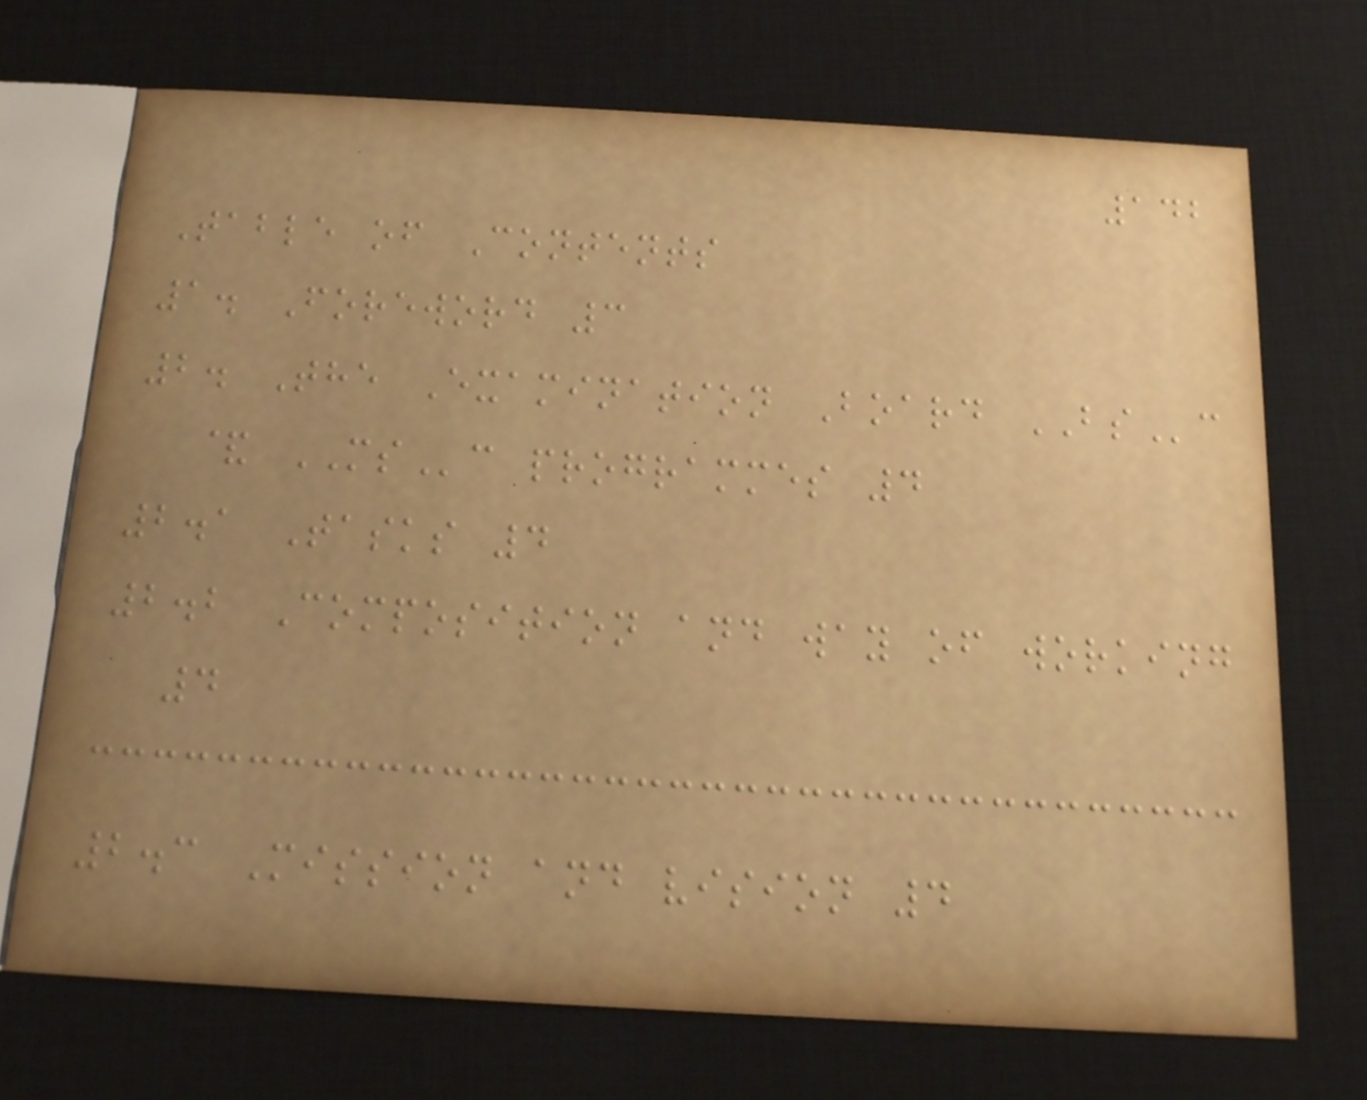142
Table of Contents
1. Foreword 3
2. The Examination Board BSc
& MSc programmes 4
2.1 Tasks 4
2.2 Composition and way of working
4
2.3 Mission and vision 4
